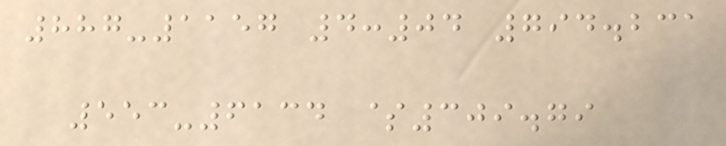887-1157 4:04 794.231
553-6134 $309.79
